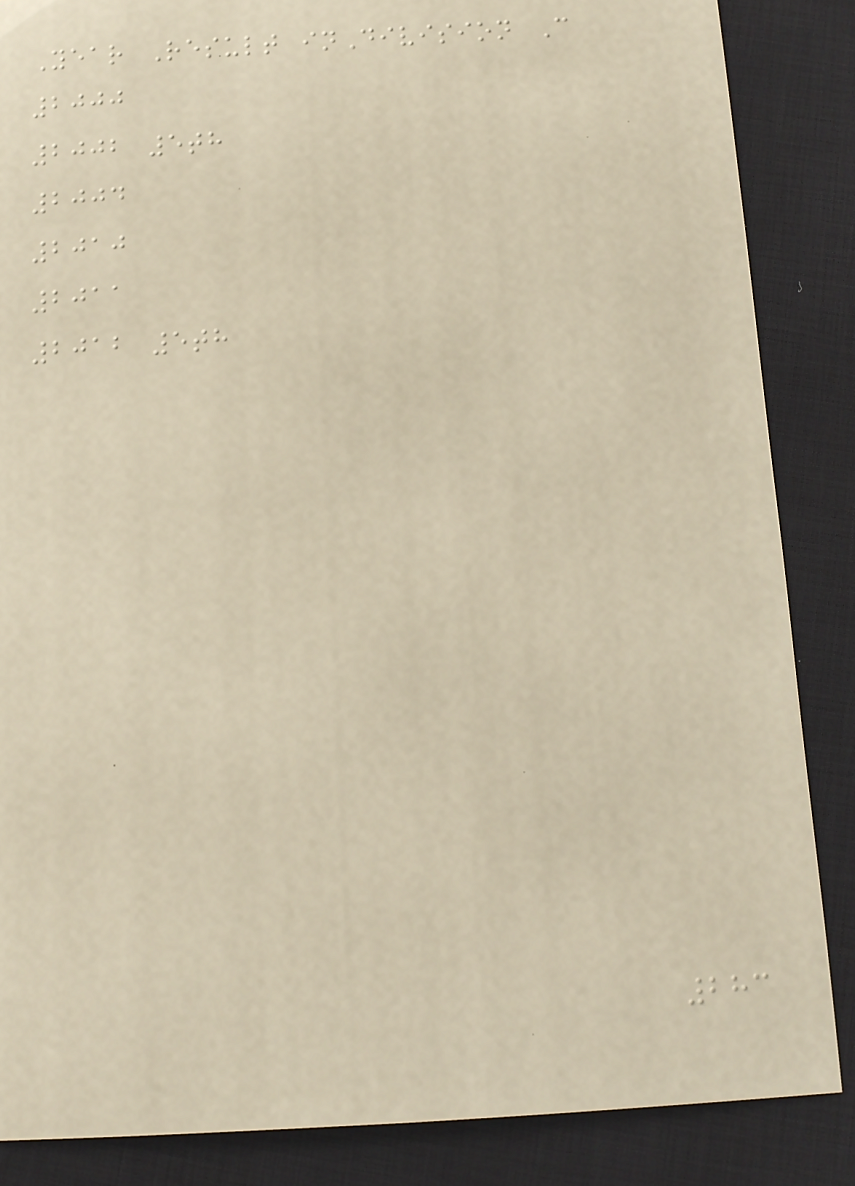Year Result inDivision C
2000
2002 5th
2004
2010
2011
2012 5th
283
